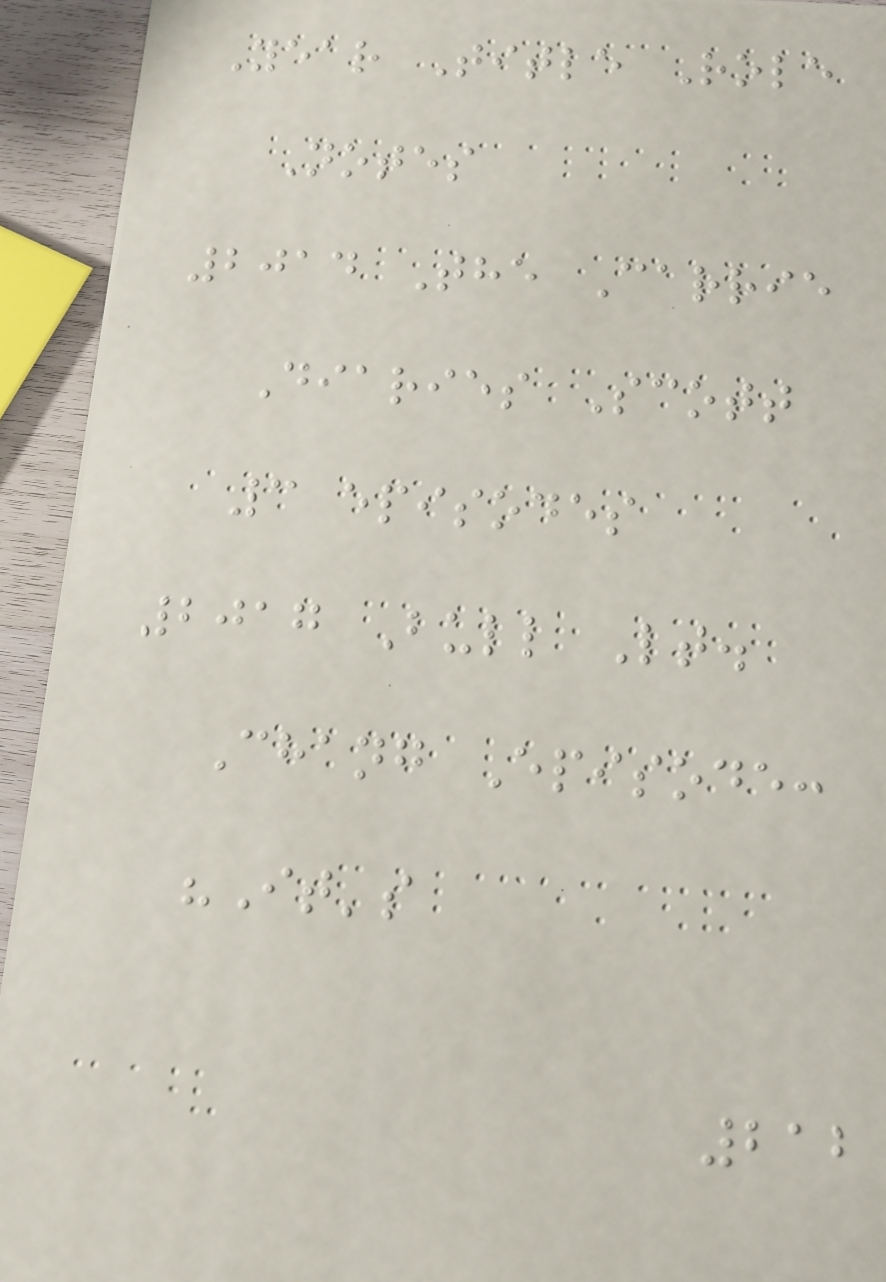Year Title Role
Notes
2014 The Carrie
Diaries Scott
3 episodes
2017 Bull Lt.
Chang Episode:
"It's
212
